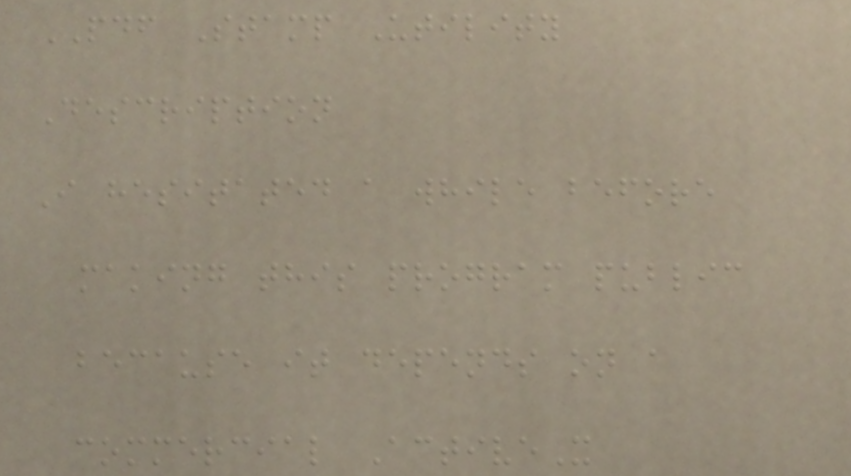PDF Stamp Utility
Description
I hesitated a while before
making this program public
because it depends on a
commercial ActiveX
